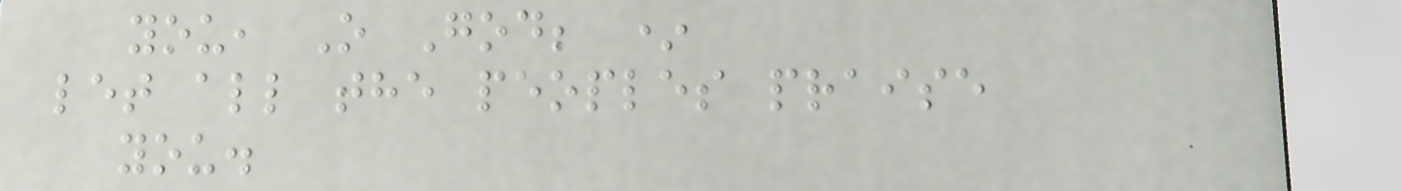you, O God; *
let all the peoples praise
you.
